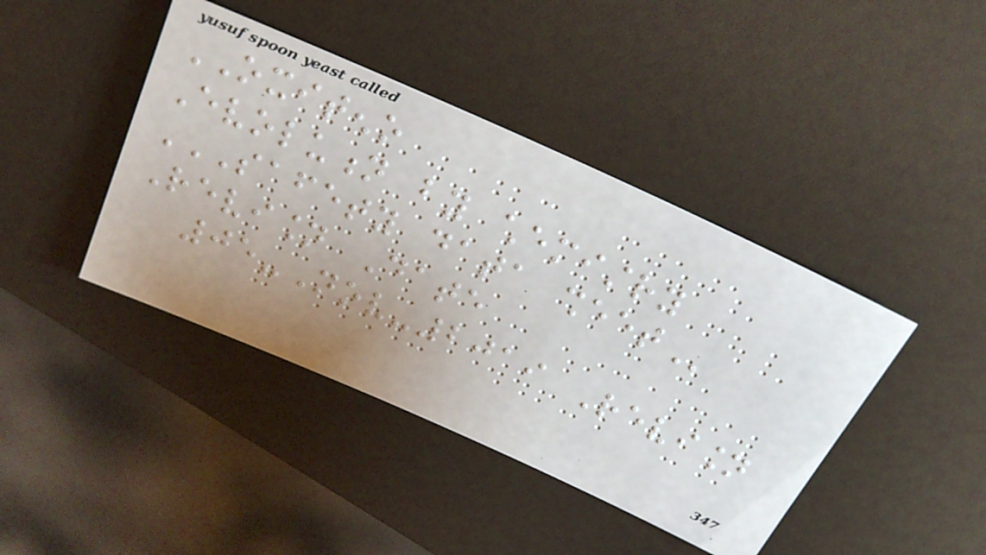OXITENO
Evolution by chemistry
SAFETY DATA SHEET
Revision Date
05-Nov-2019 Revision
